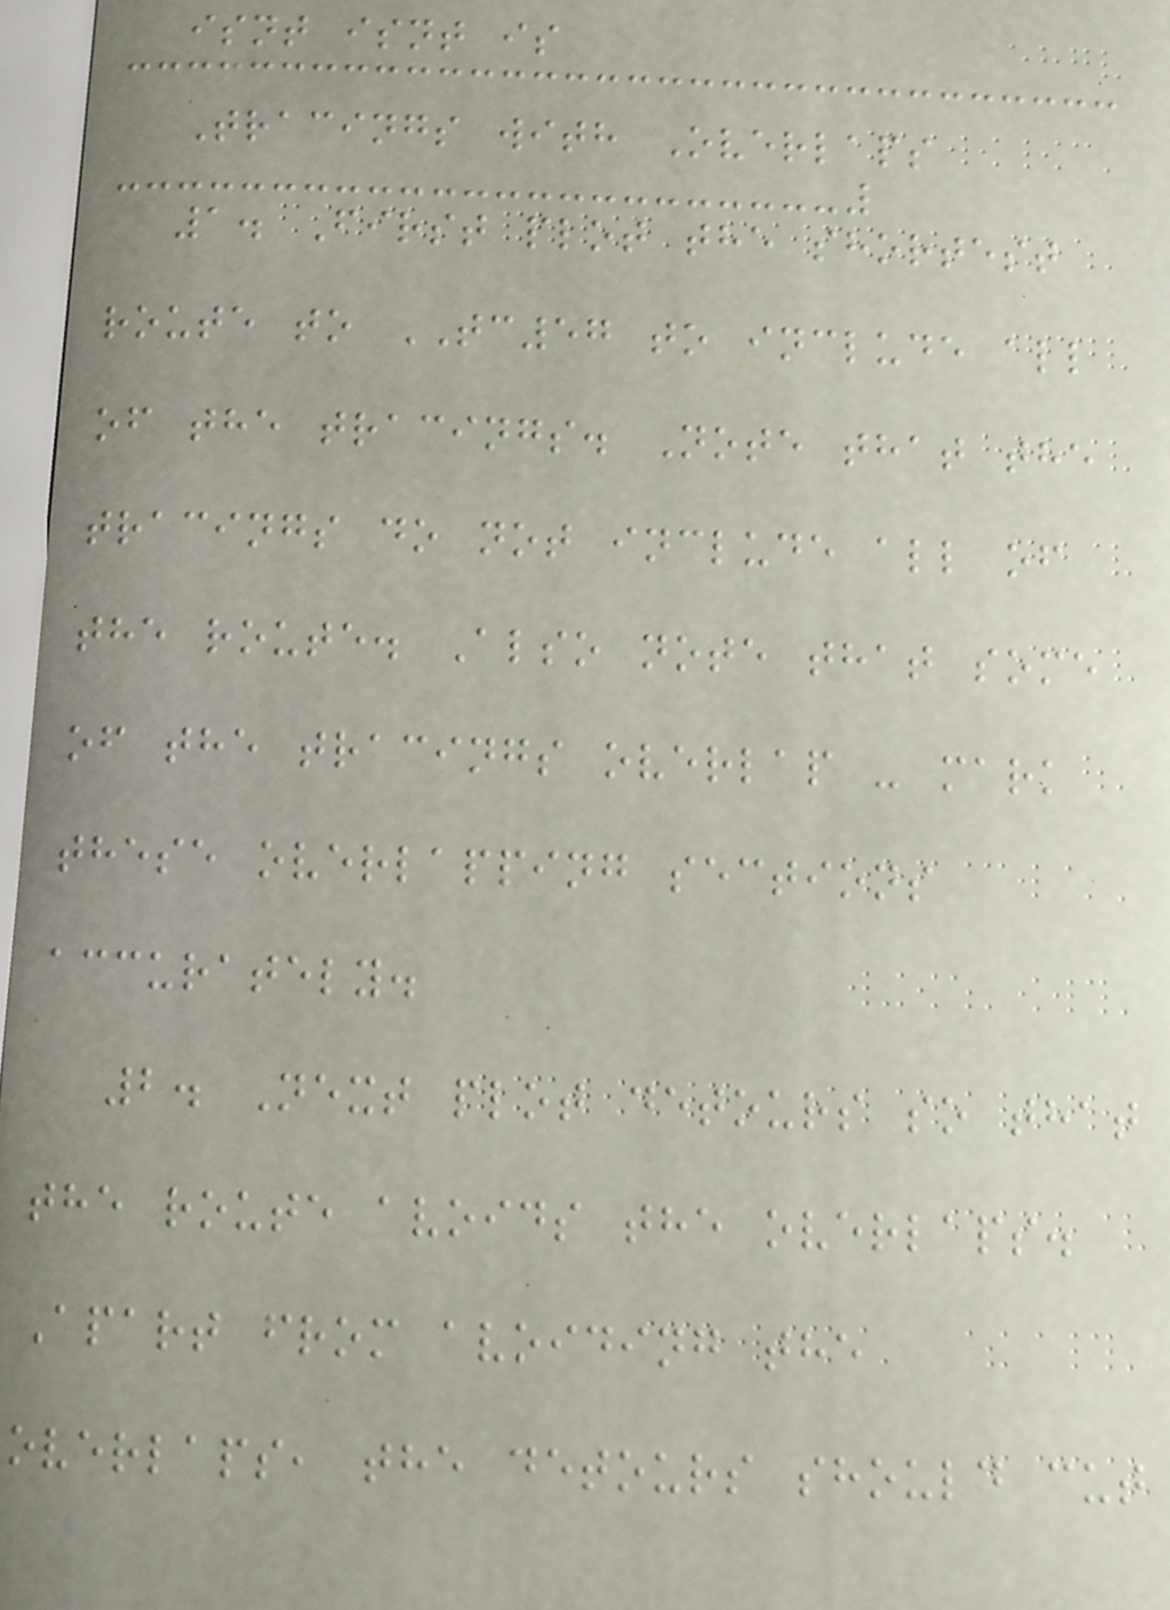isnt isnt is
Tracings with Overlaps
1. First plot the shortest
route to TC57 to include all
of the tracings. Note that the
tracings do not include all of
the route. Also note that some
of the tracings overlap - mark
these overlapping sections
accurately.
2. Next plot detours so that
the route avoids the overlaps.
Apart from avoiding the
overlaps, the detours should cut
